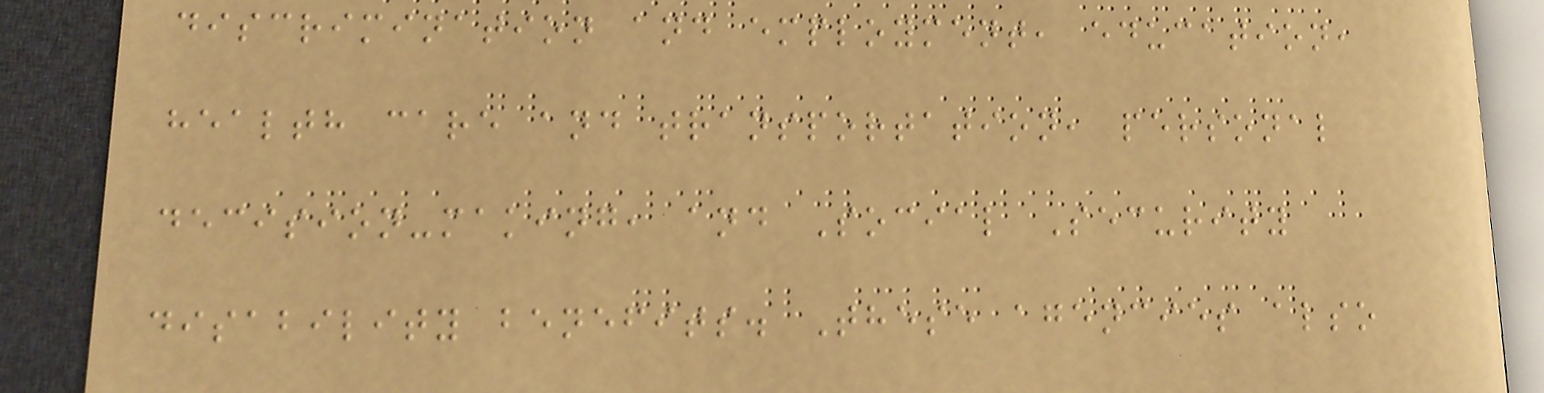discrimination and employment, education,
health care and transportation, personal
decision-making, and Social Security
disability benefits. These agencies also
